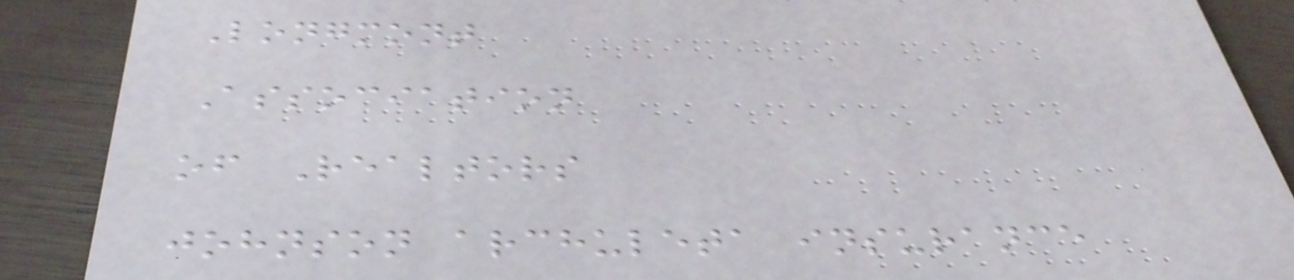Longmont
Association
of Realtors
johnson archuleta insurance
